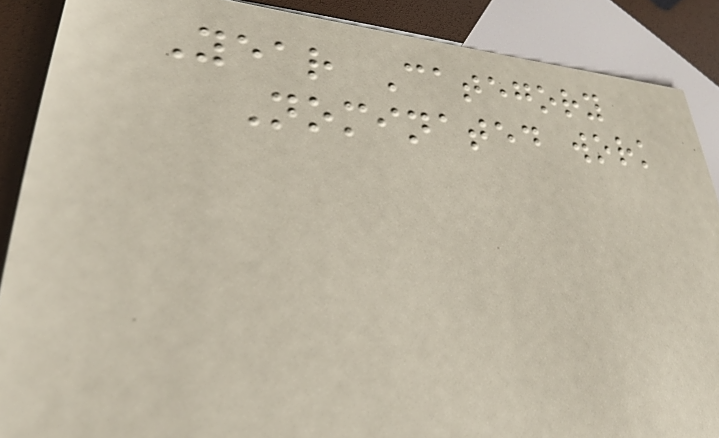Year Category
Nominated work
